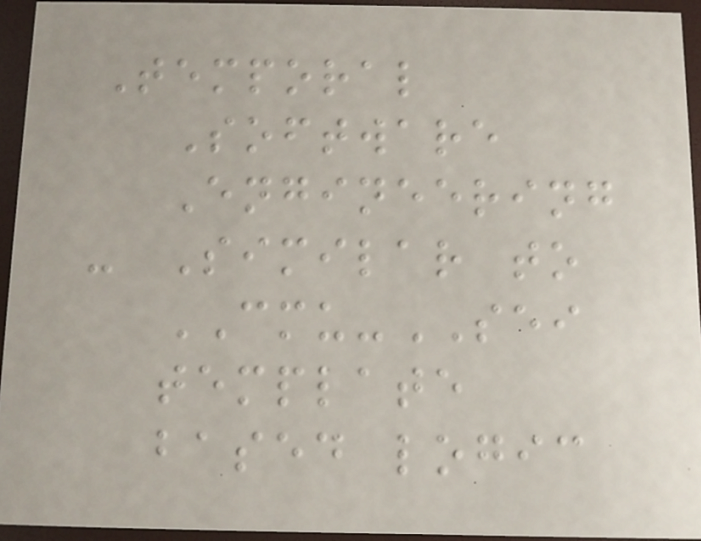Temporal
Software
Engineering
- Similar to
CMU-SEI
template
based logic
